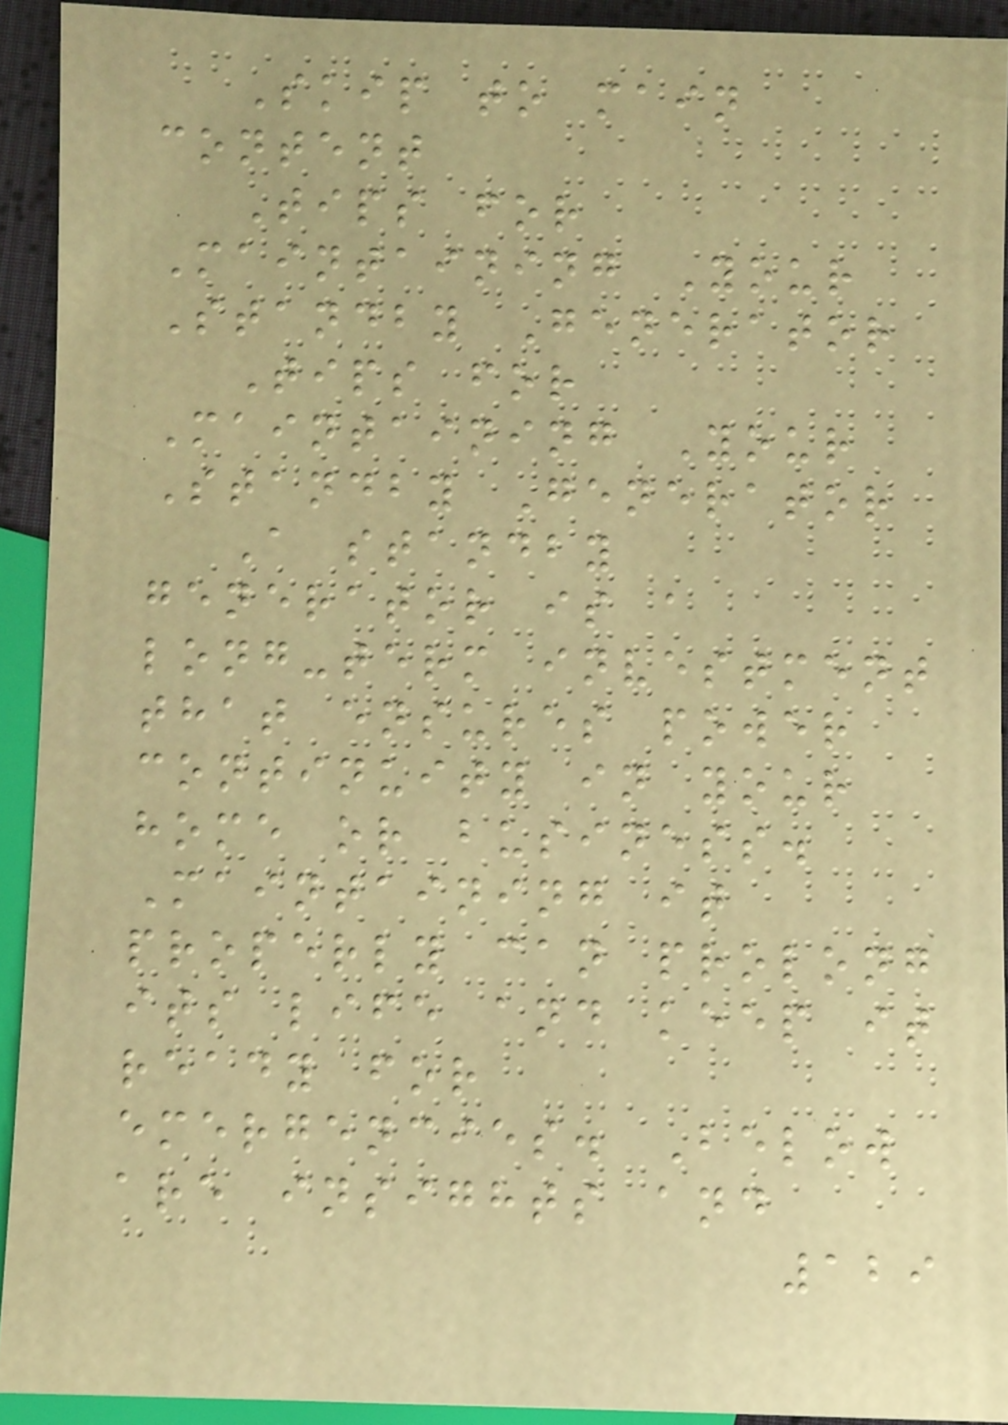Skip to main
content
Tips for
Maintaining Your
Standby Generator
Tips for
Maintaining Your
Standby Generator
A standby
generator is a
long-term investment
that ensures power
continuity in your
home or business.
Maintaining it
properly can prolong
its life and keep it
ready for
emergencies. Below
are insights and
129
